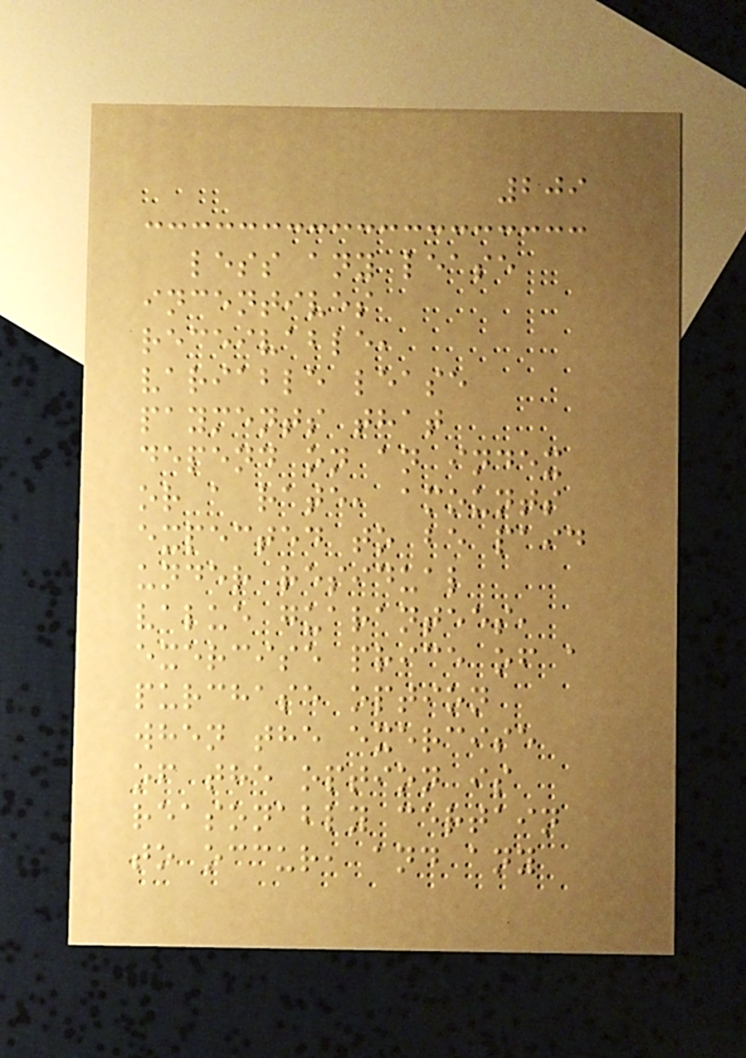209
less any lease
incentives
receivable,
variable lease
payments that
depend on an index
or a rate, amounts
expected to be paid
under residual
value guarantees,
exercise price of a
purchase option
when the exercise
of the option is
reasonably certain
to occur, and any
